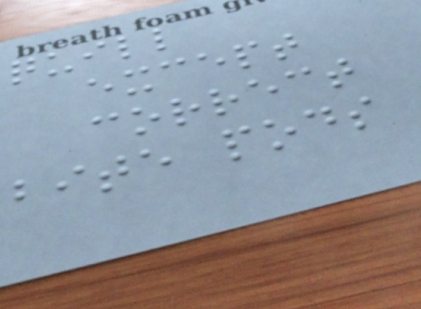quill
except
correct
bite pods
